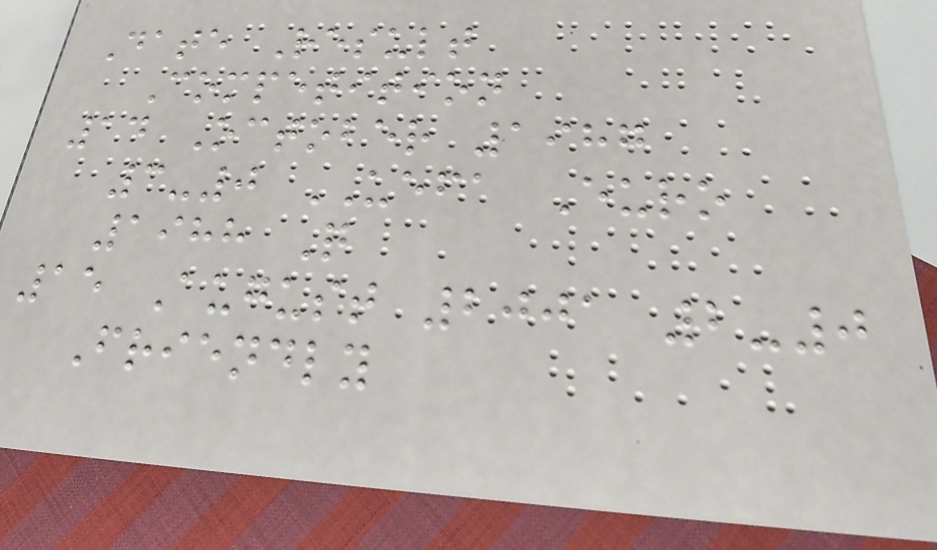Date Result
Competition
14 October 1987
3-0 UEFA Euro
1988 Q
15 August 2001 2-0
Friendly
